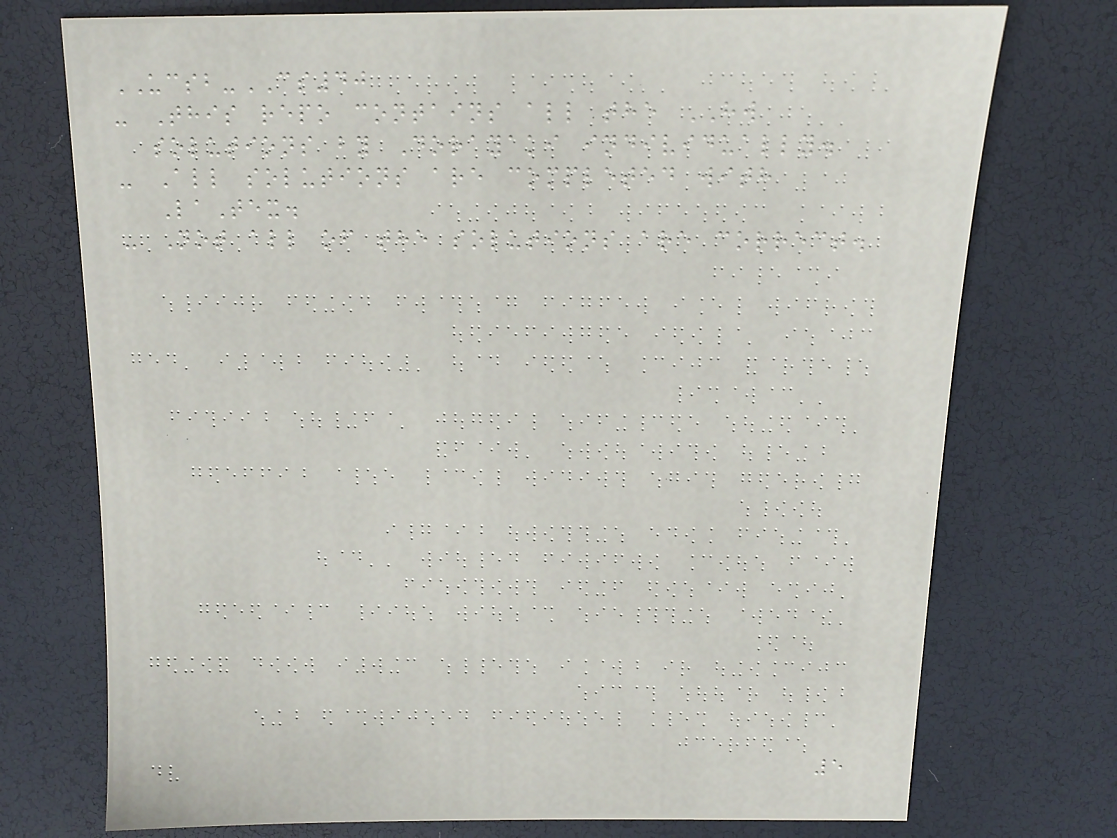UCSB-CS40
- This repo contains all the HW
solutions by Dorayaki individually.
- All solutions are completed with
LaTex.
- Not all of the solutions are correct.
5
